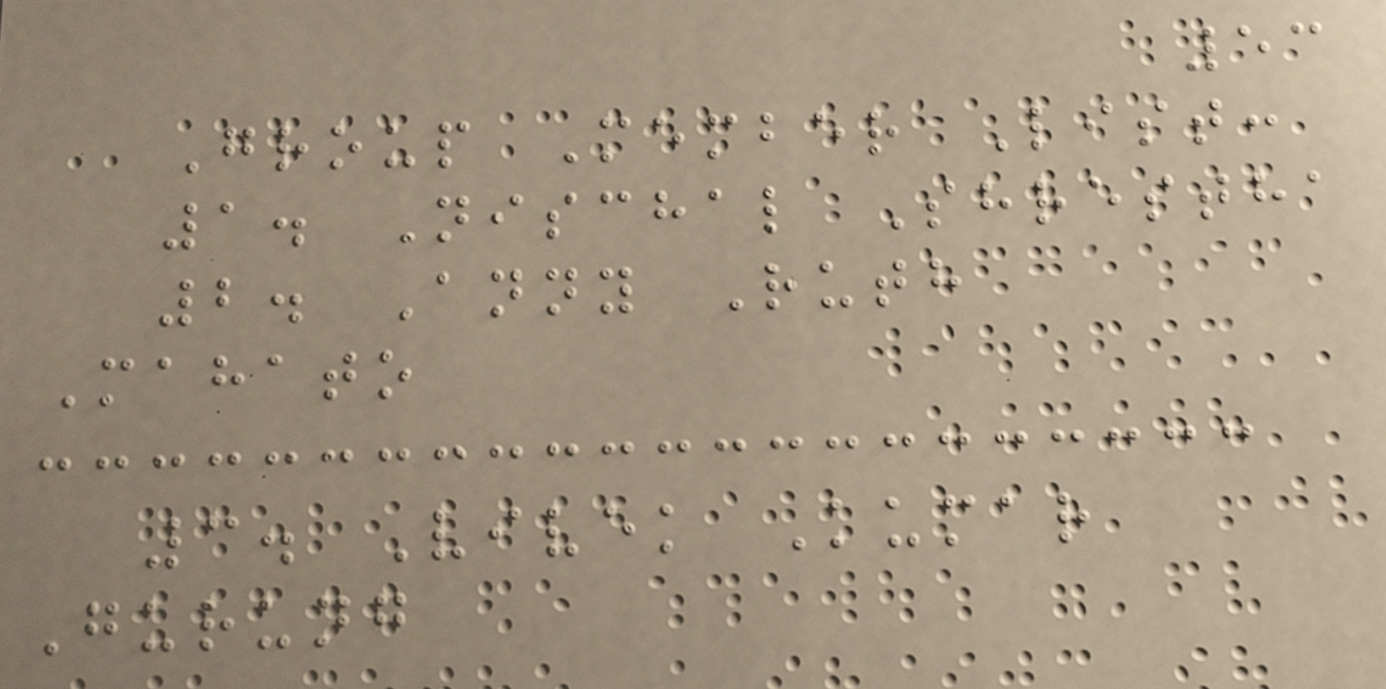53
Group Member List:
1. Nischal Shrestha
2. Anny Ruth
Mahato
3. Vivek Kumar
Gurung
